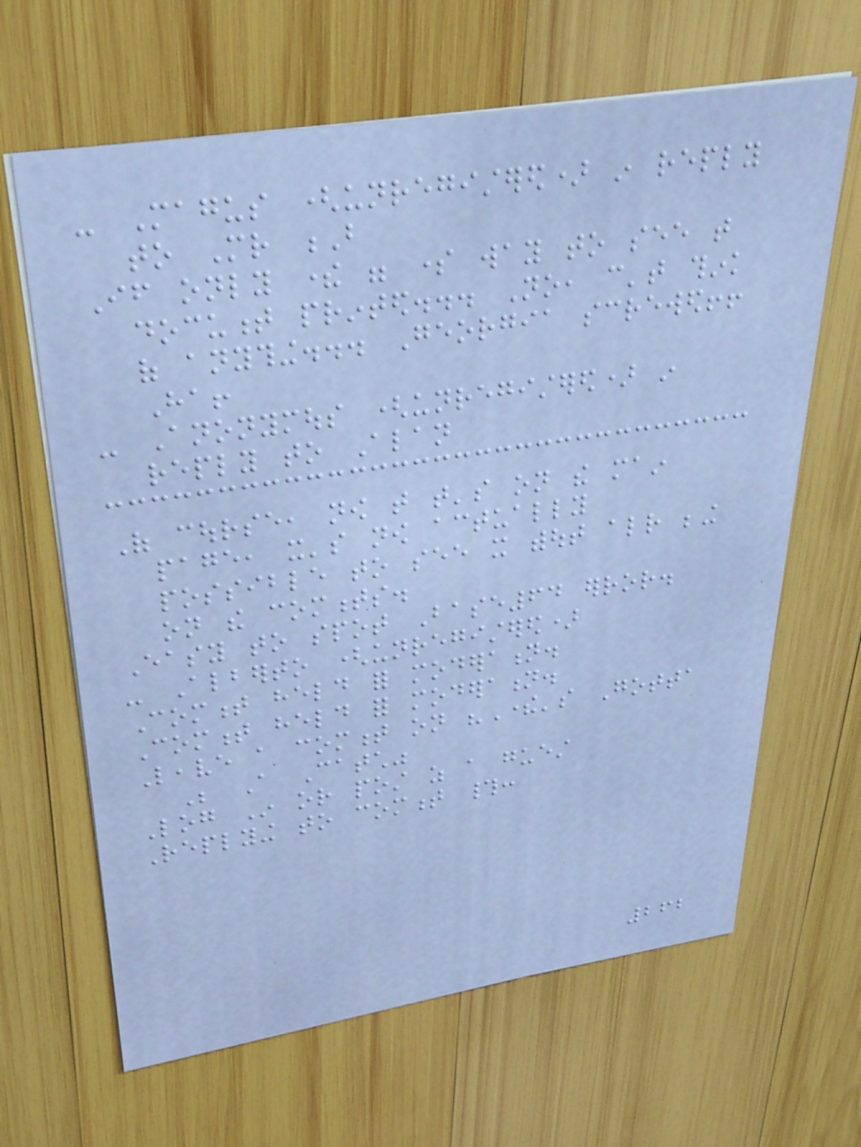- Magus (unregistered) in reply
to Mr B
If only there were some way to see that
document printed... No, can't think
of anything... Georgia screwed!!
Ha!
- Anonymous (unregistered) in
reply to Alan
Of course, now that that's on the main
page, it's now actually
possible to see it without already being
on the comments.
Easy to spot Base64 error.
- Alberto (unregistered)
Comment held for moderation.
Comment held for moderation.
Leave a comment on "There's Gotta
Be A Catch"
Log In or post as a guest
Replying to comment #:
262
